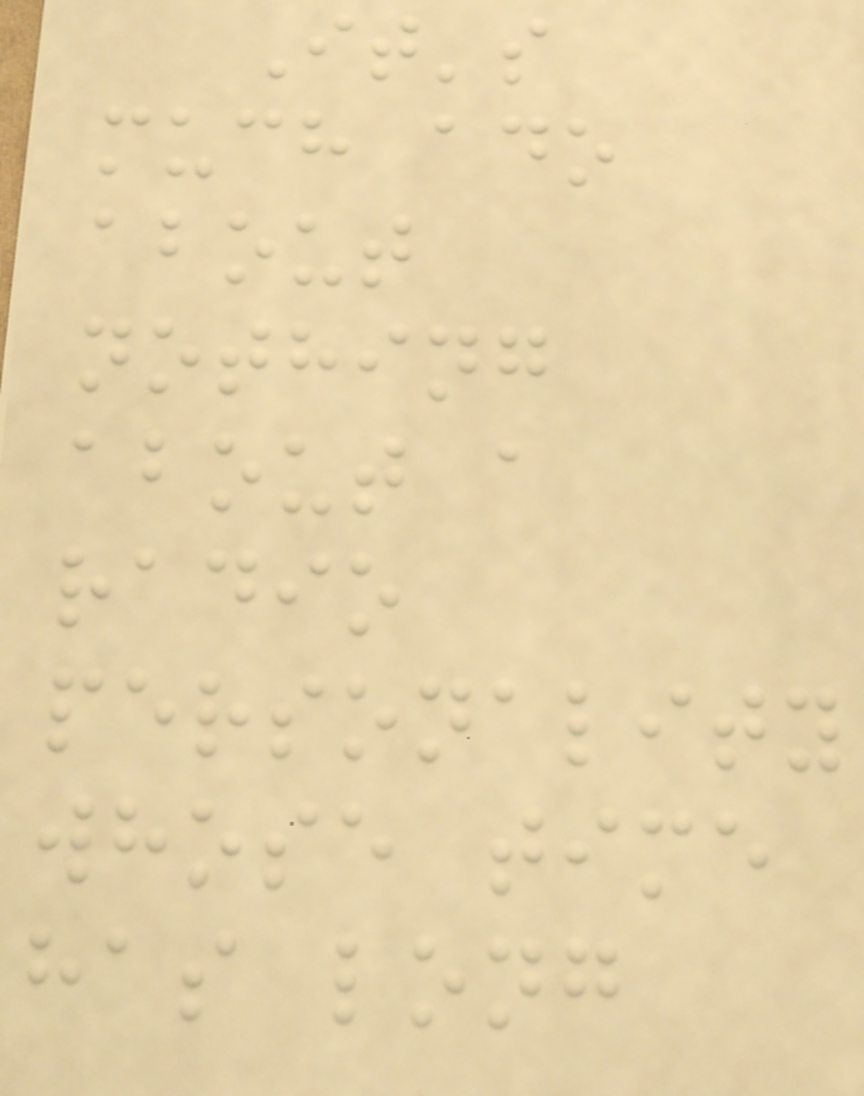It's
much ado
about
nothing
about a
radio
personality
whose time
has long
